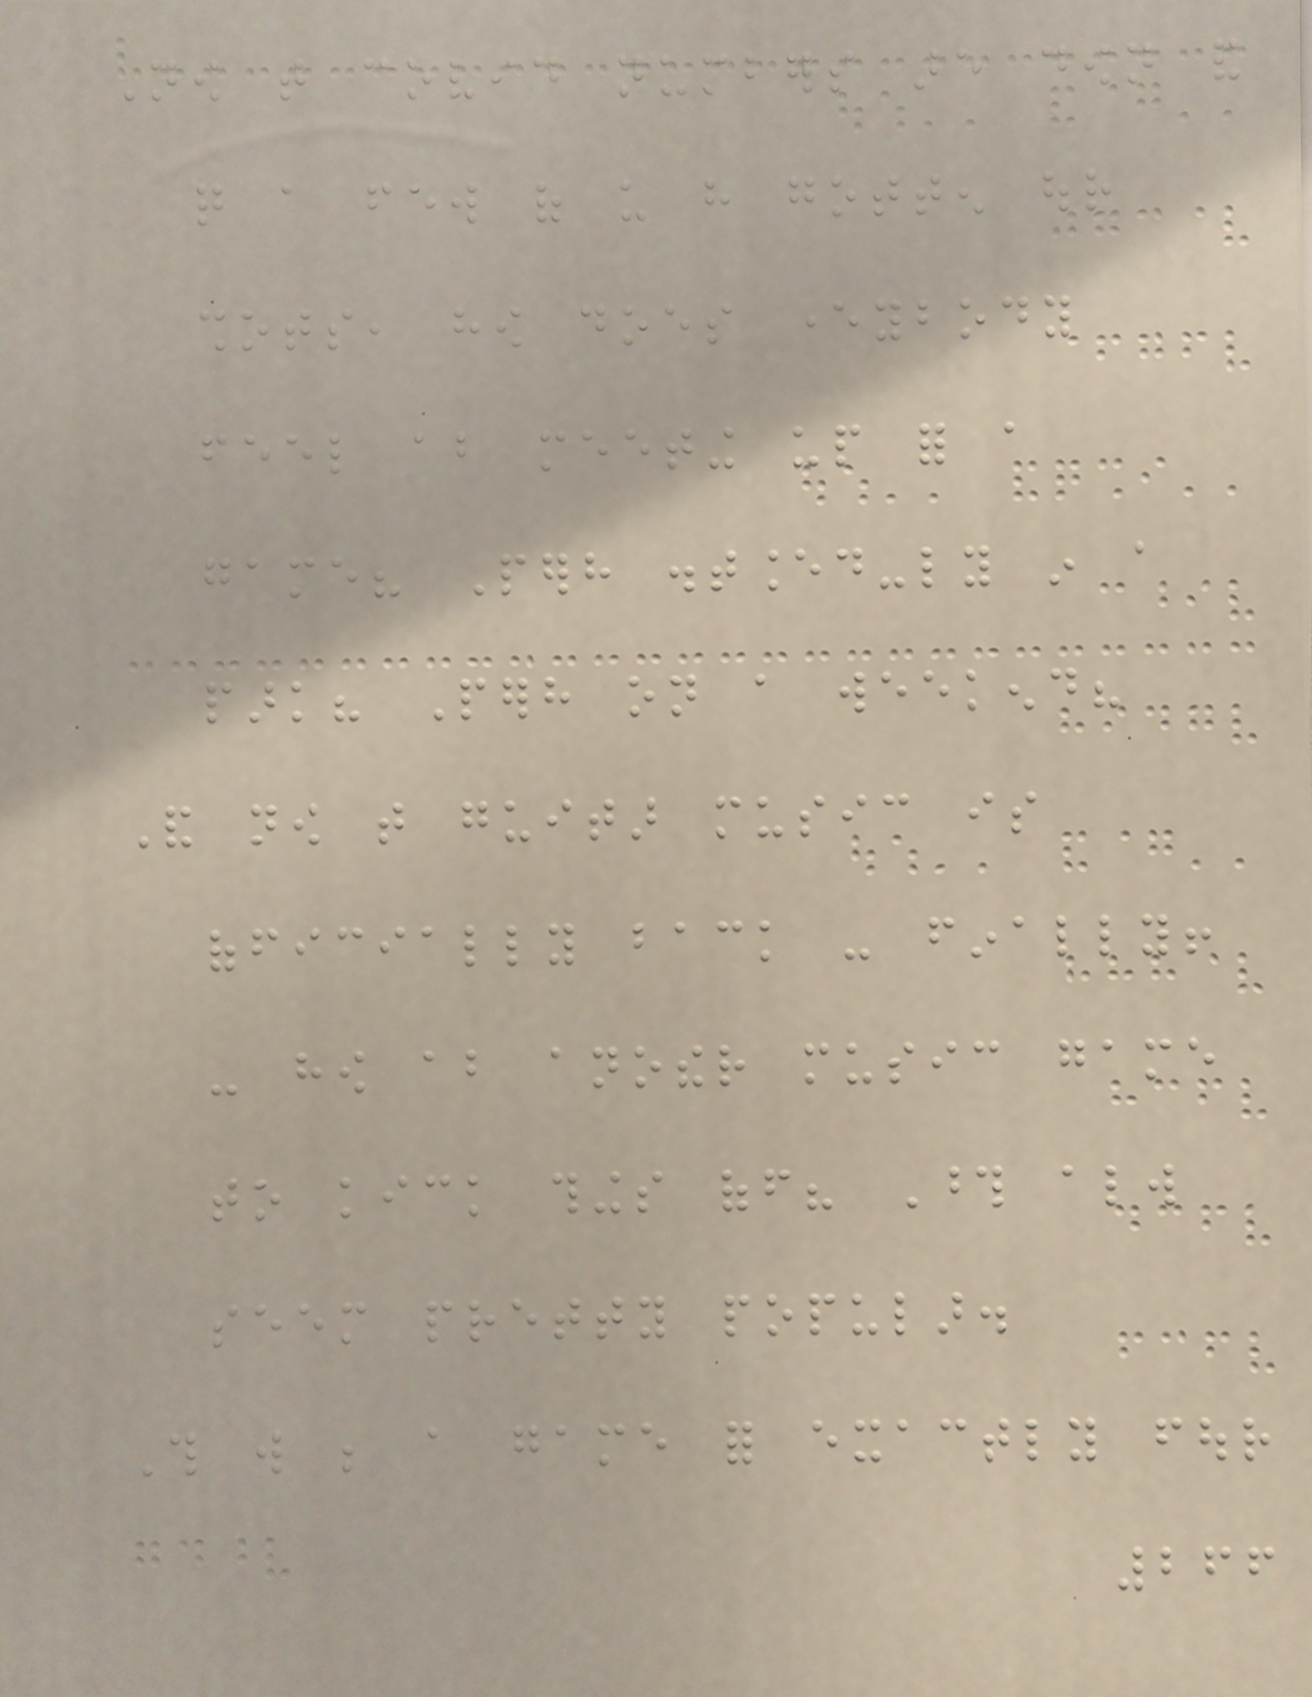Now that covid numbers are down and
quite a few of us have gotten our
shots, how does everybody
feel about meeting up for a
game? Perhaps distanced-ly in a
park? Perhaps on a weekend?
And now that guitar music is
officially back - finally!
- how about another music game
to kick things off? Those always
seem pretty popular.
This will be a game for exactly four
266
